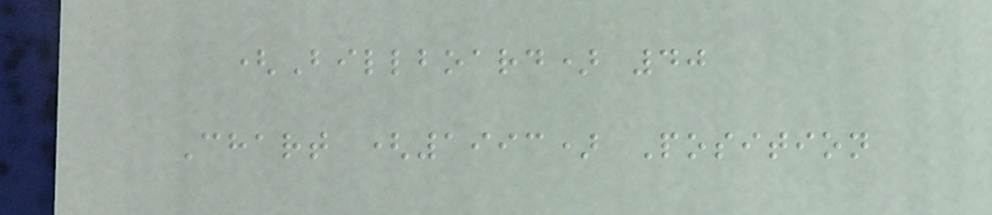(Billboard) 40
Chart (1993) Position
